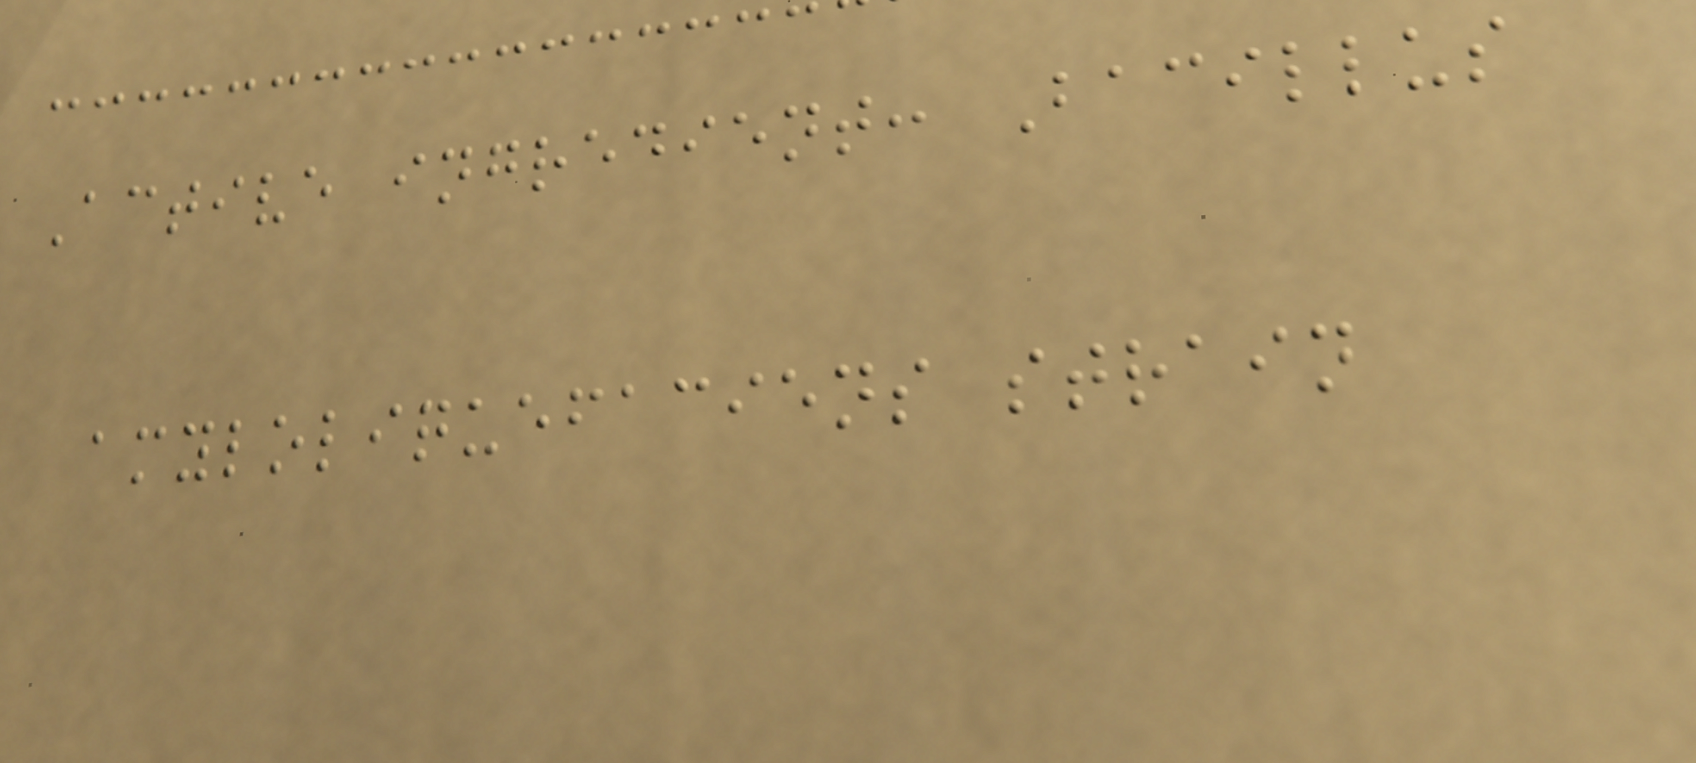Active ingredient: Bacillus
amyloliquefaciens strain
